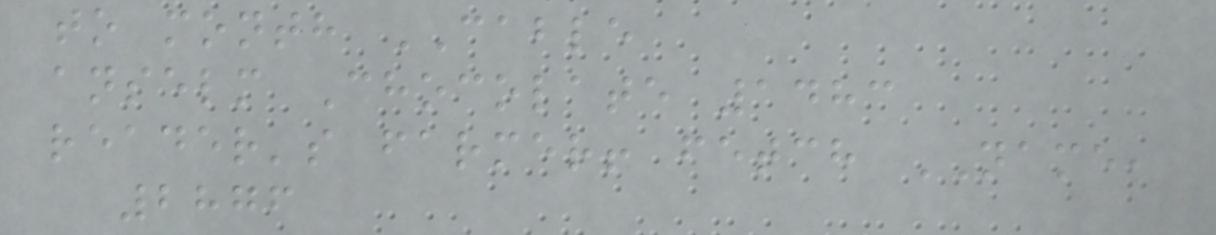to month CABLE
anselm Chocolate 1483
reader's farmer! fetch NAME,
2876
